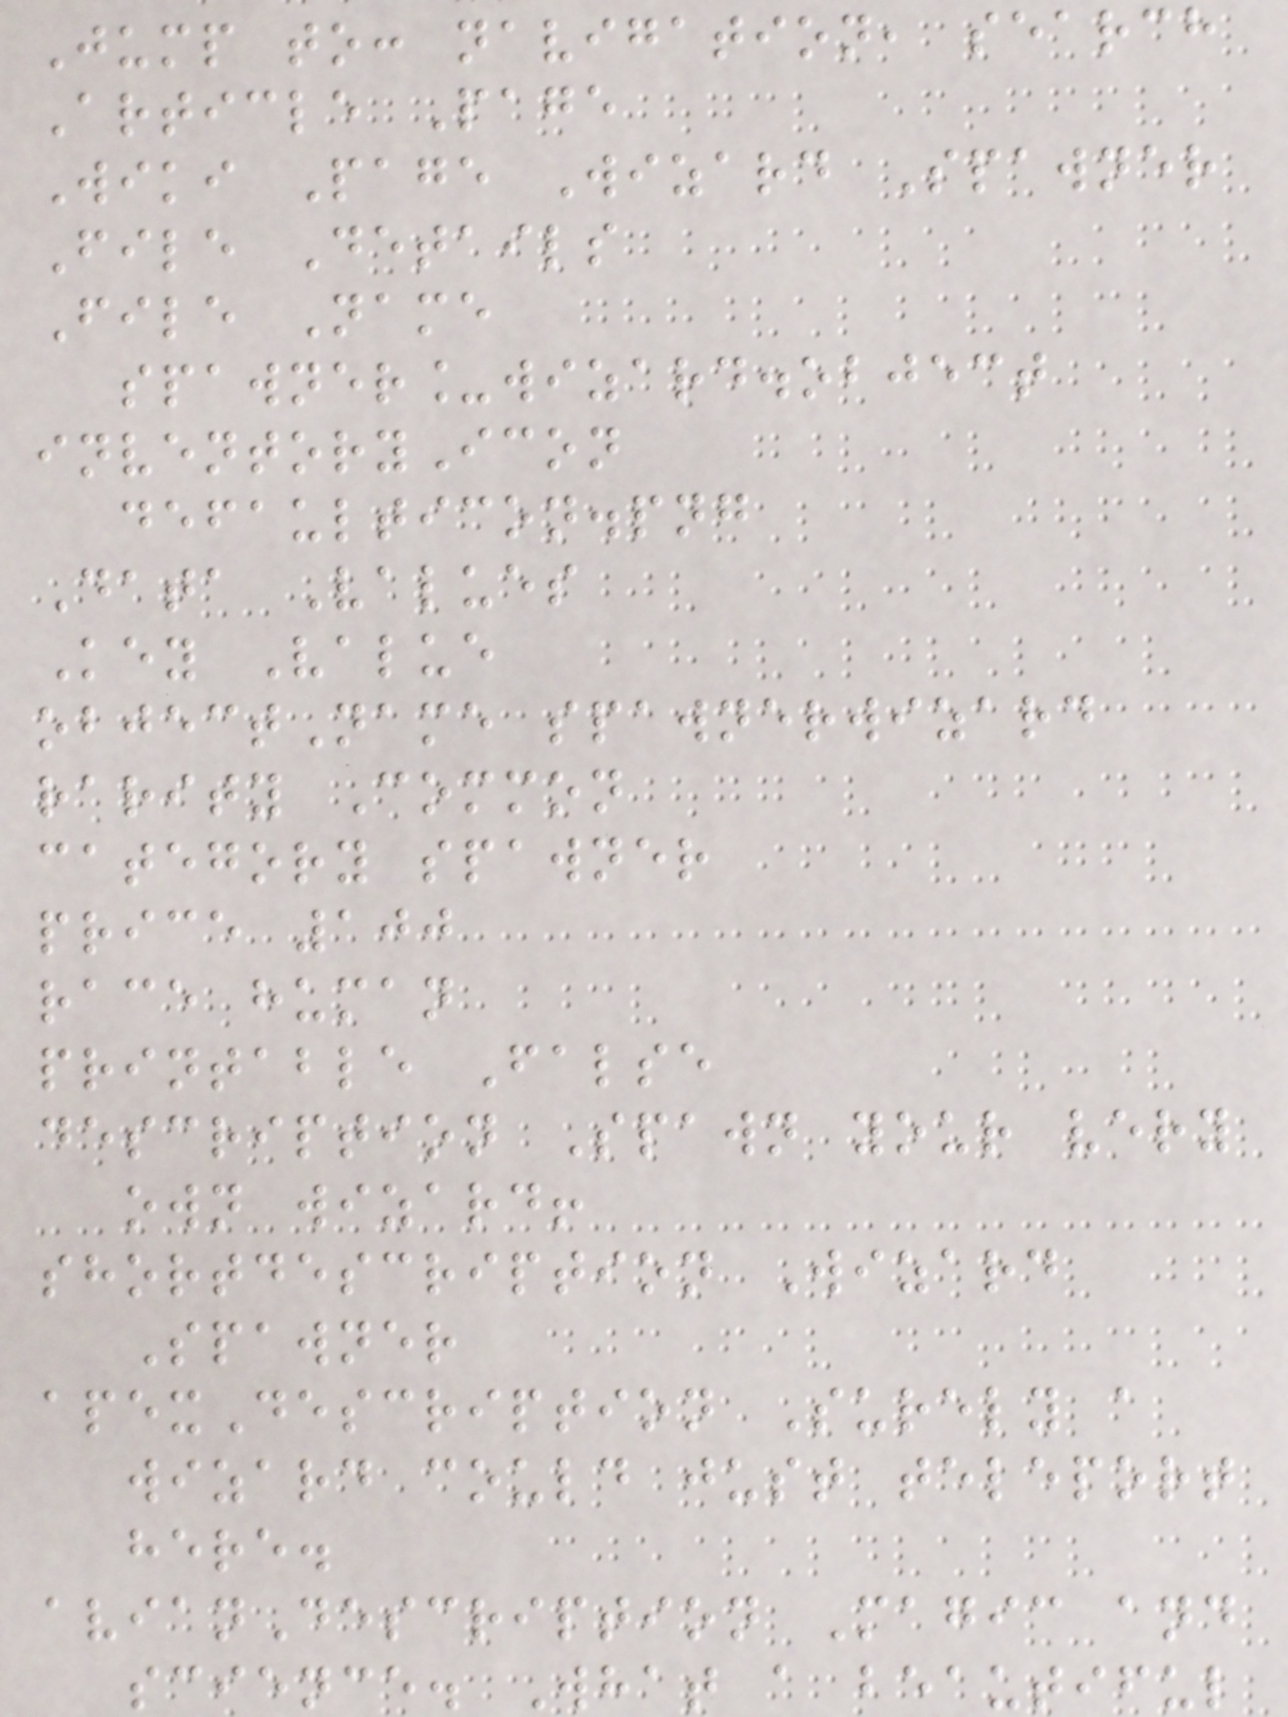Jump to: navigation, search
Article Page
Wiki Page Wizard Spawner
File Details
File Name
spawner_wizard.object
inventoryIcon
defaulticon.png
Data Values
Key Value
objectName spawnerwizard
rarity Common
category spawner
price 100
race human
printable False
description Spawn your very
own wizard!
shortdescription Wizard
Spawner
apexDescription Surely a
wizard could just teleport
here.
avianDescription Magic and
science. What a beautiful
